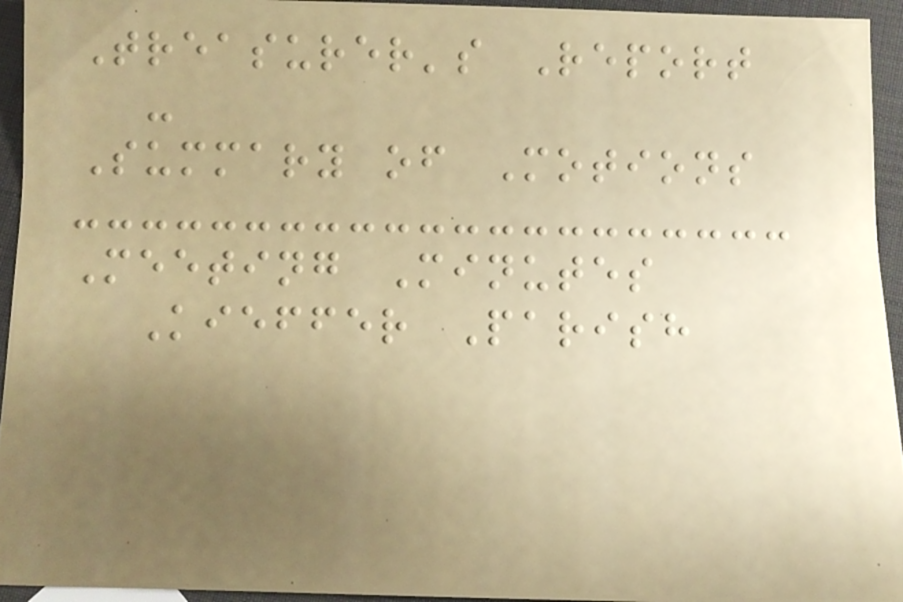Treasurer's Report
-
Summary of Motions
Meeting Minutes
Kieffer Parish
